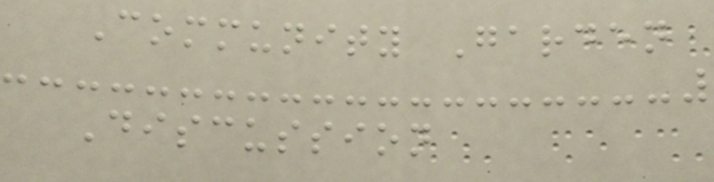Community Garden
Discussion
